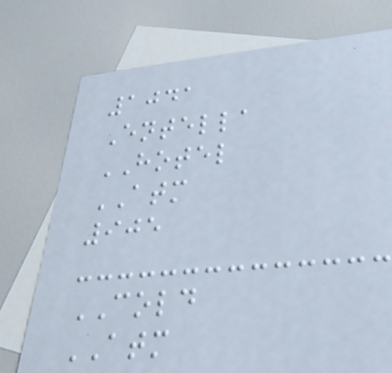1041
Entella
HOTEL
ATM
905
COLD
ATM
